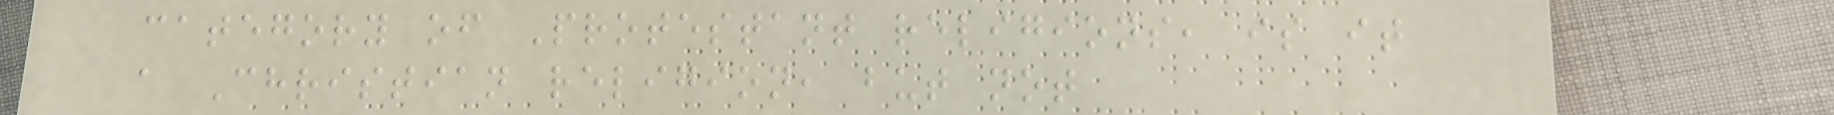category of Protestant religions, is it
a Christian religion, but not
